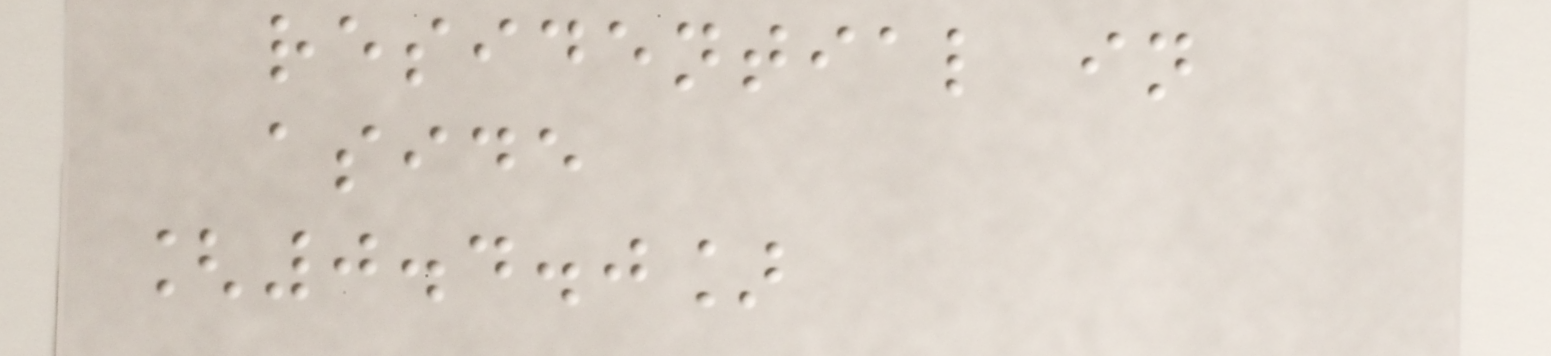residential in
aside
[0.4.0]
